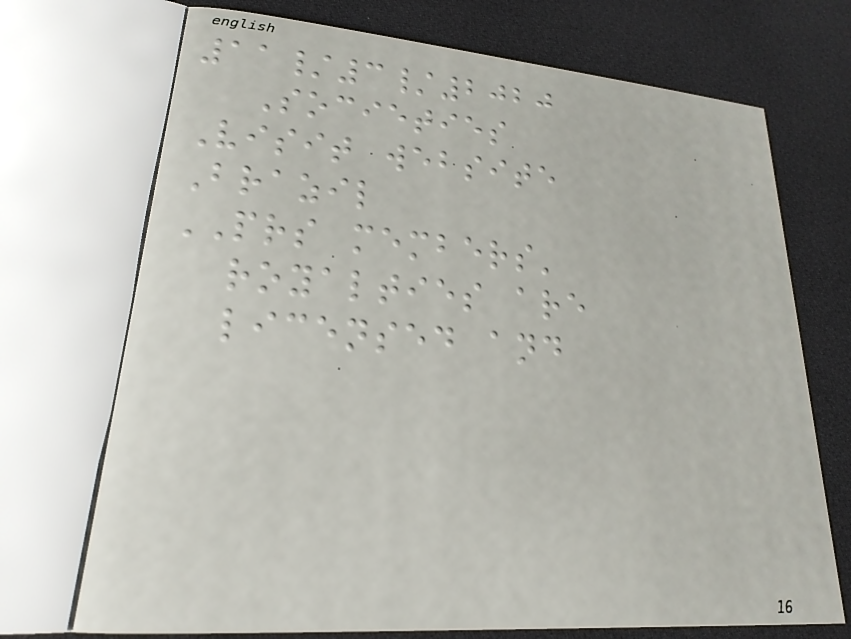11/3/2020
Societies
Visit website
Brazil
PRS members'
royalties are
licensed and
